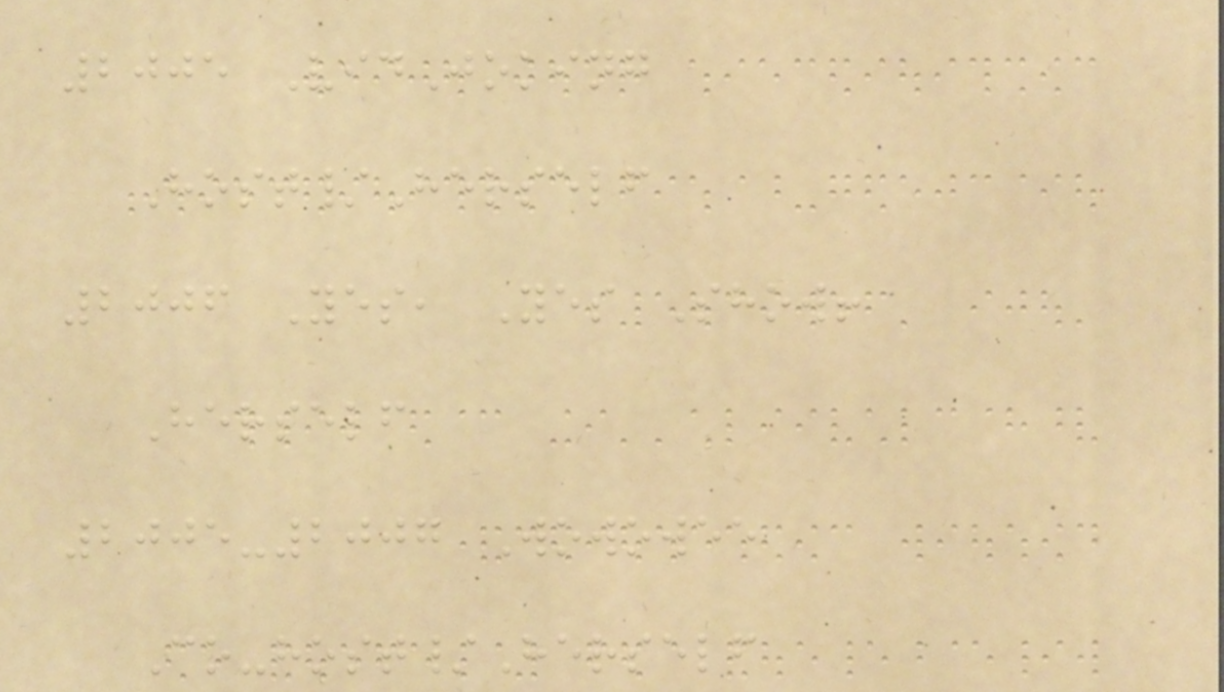2005 VidJoking
Host/Herself
2006 Yes, Yes Show!
Herself
2005-2007 Wowowee
Co-host/Herself
